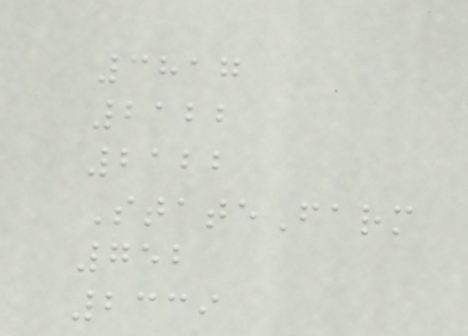3817
2122
2122
StateFarm
752
2339
